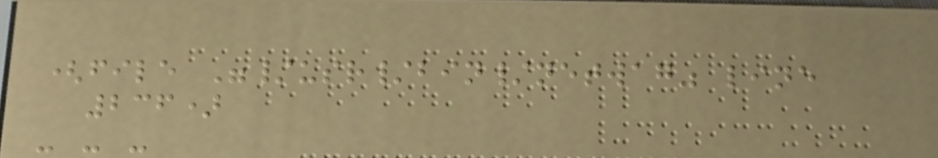(file "/usr/bin/netwag" line
236)
- - -
